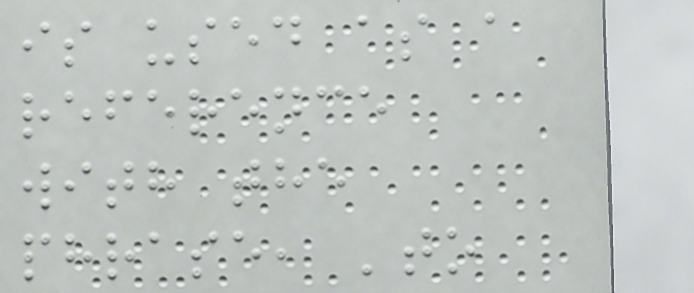is used as a
reference
with the
phrase, 'to
